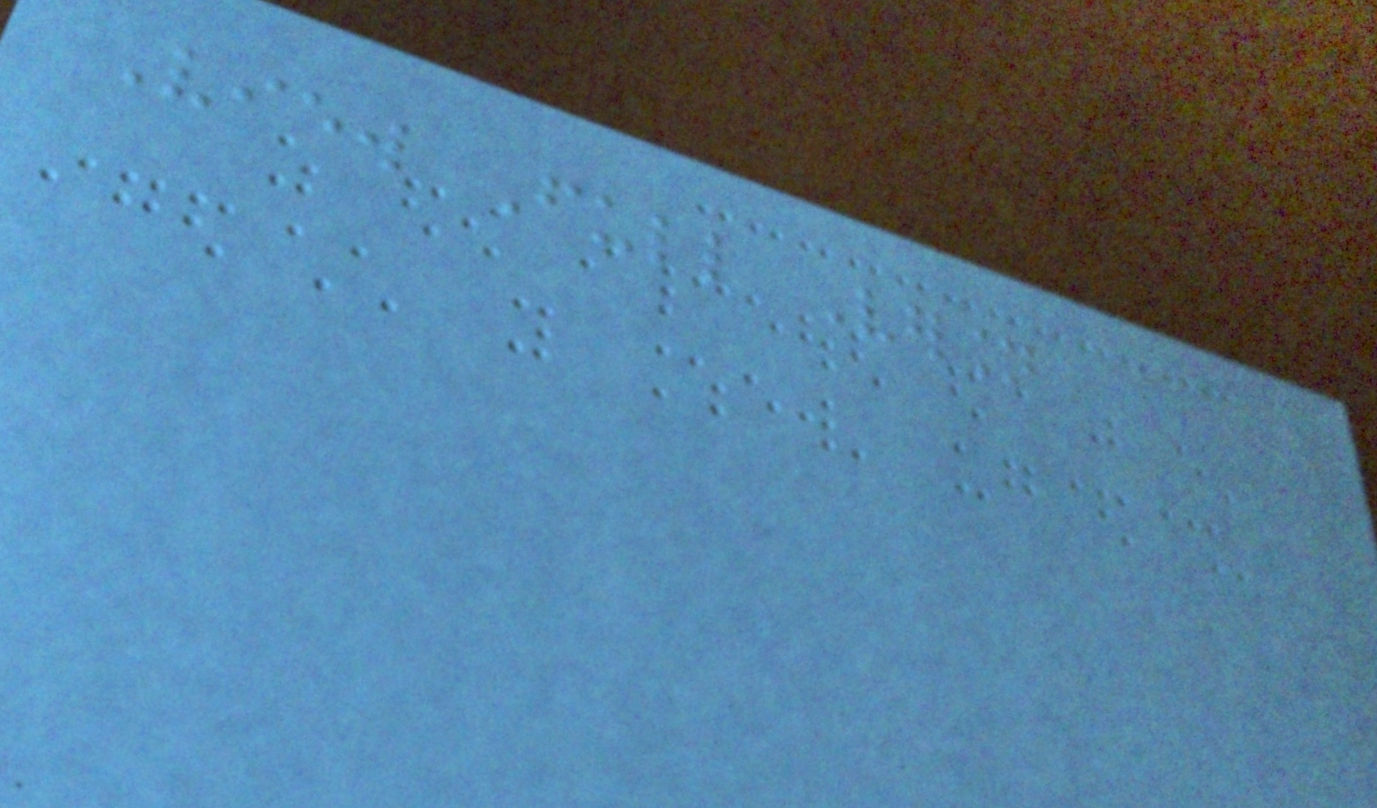View Full Version
